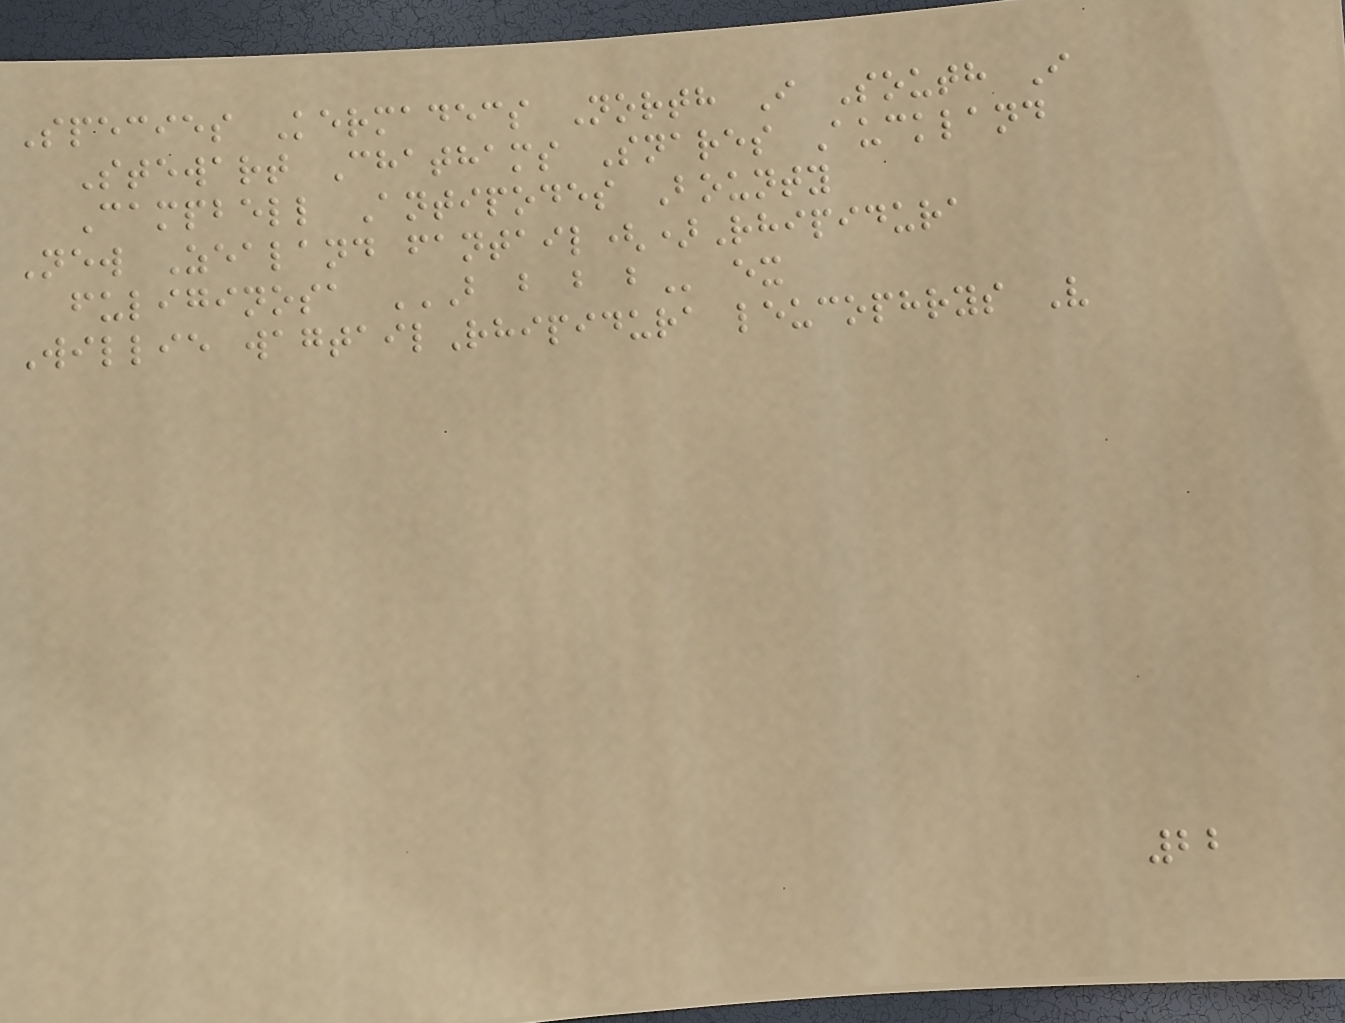Species Kermadecs North I South I
Stewart Chathams Snares Auckland
Campbell Antipodes Bounty
New Zealand fantail()Rhipidura
fuliginosa B B B B ex
Willie wagtailRhipidura leucophrys V
22
